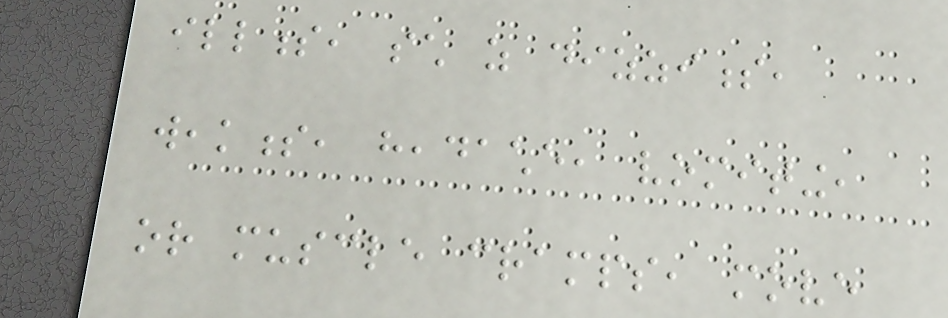illness, such as dizziness,
weakness, headache, vomiting,
or muscle cramps, move
